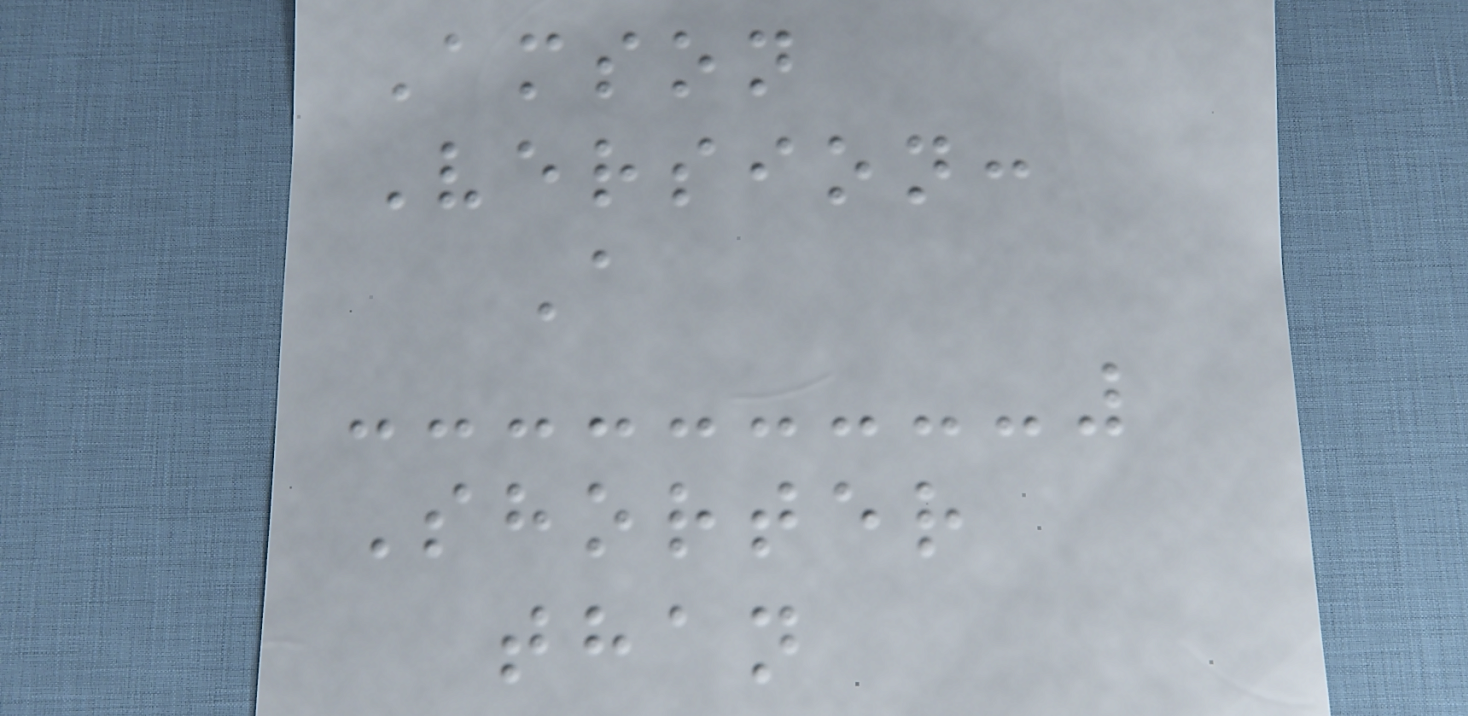Amson
Version:
A
Shorter
than
